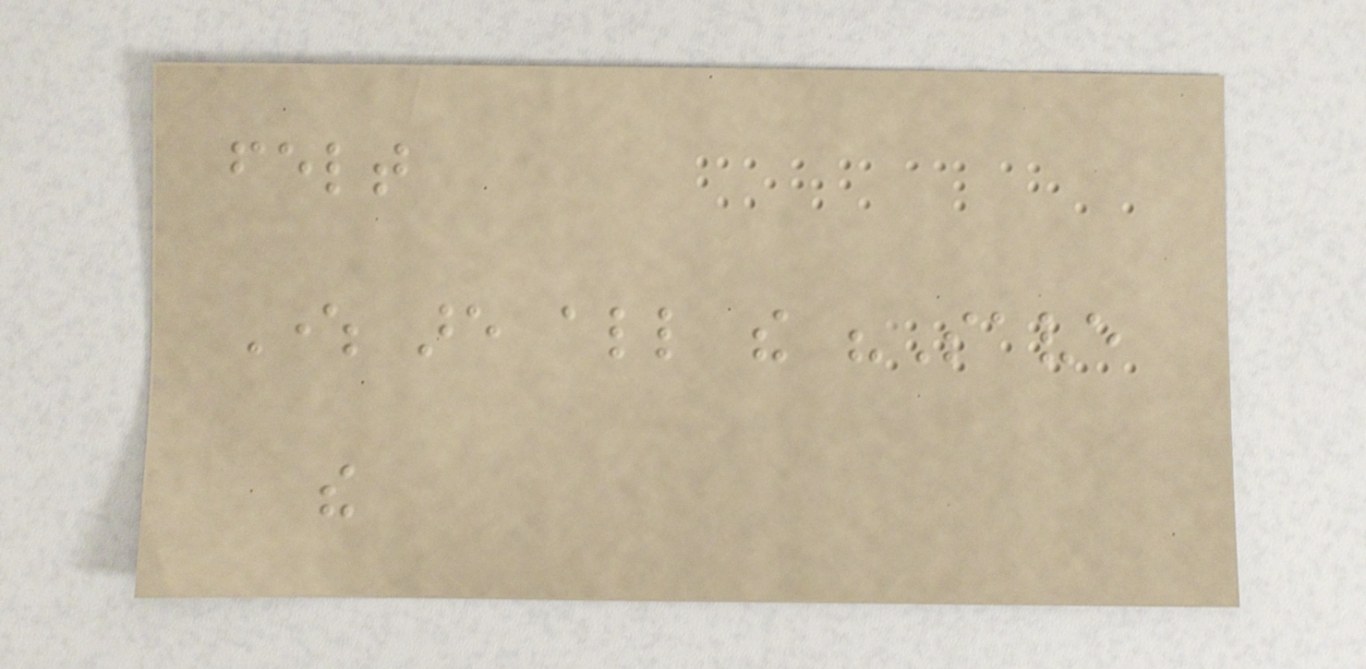felt
Where are all the "Save
the
